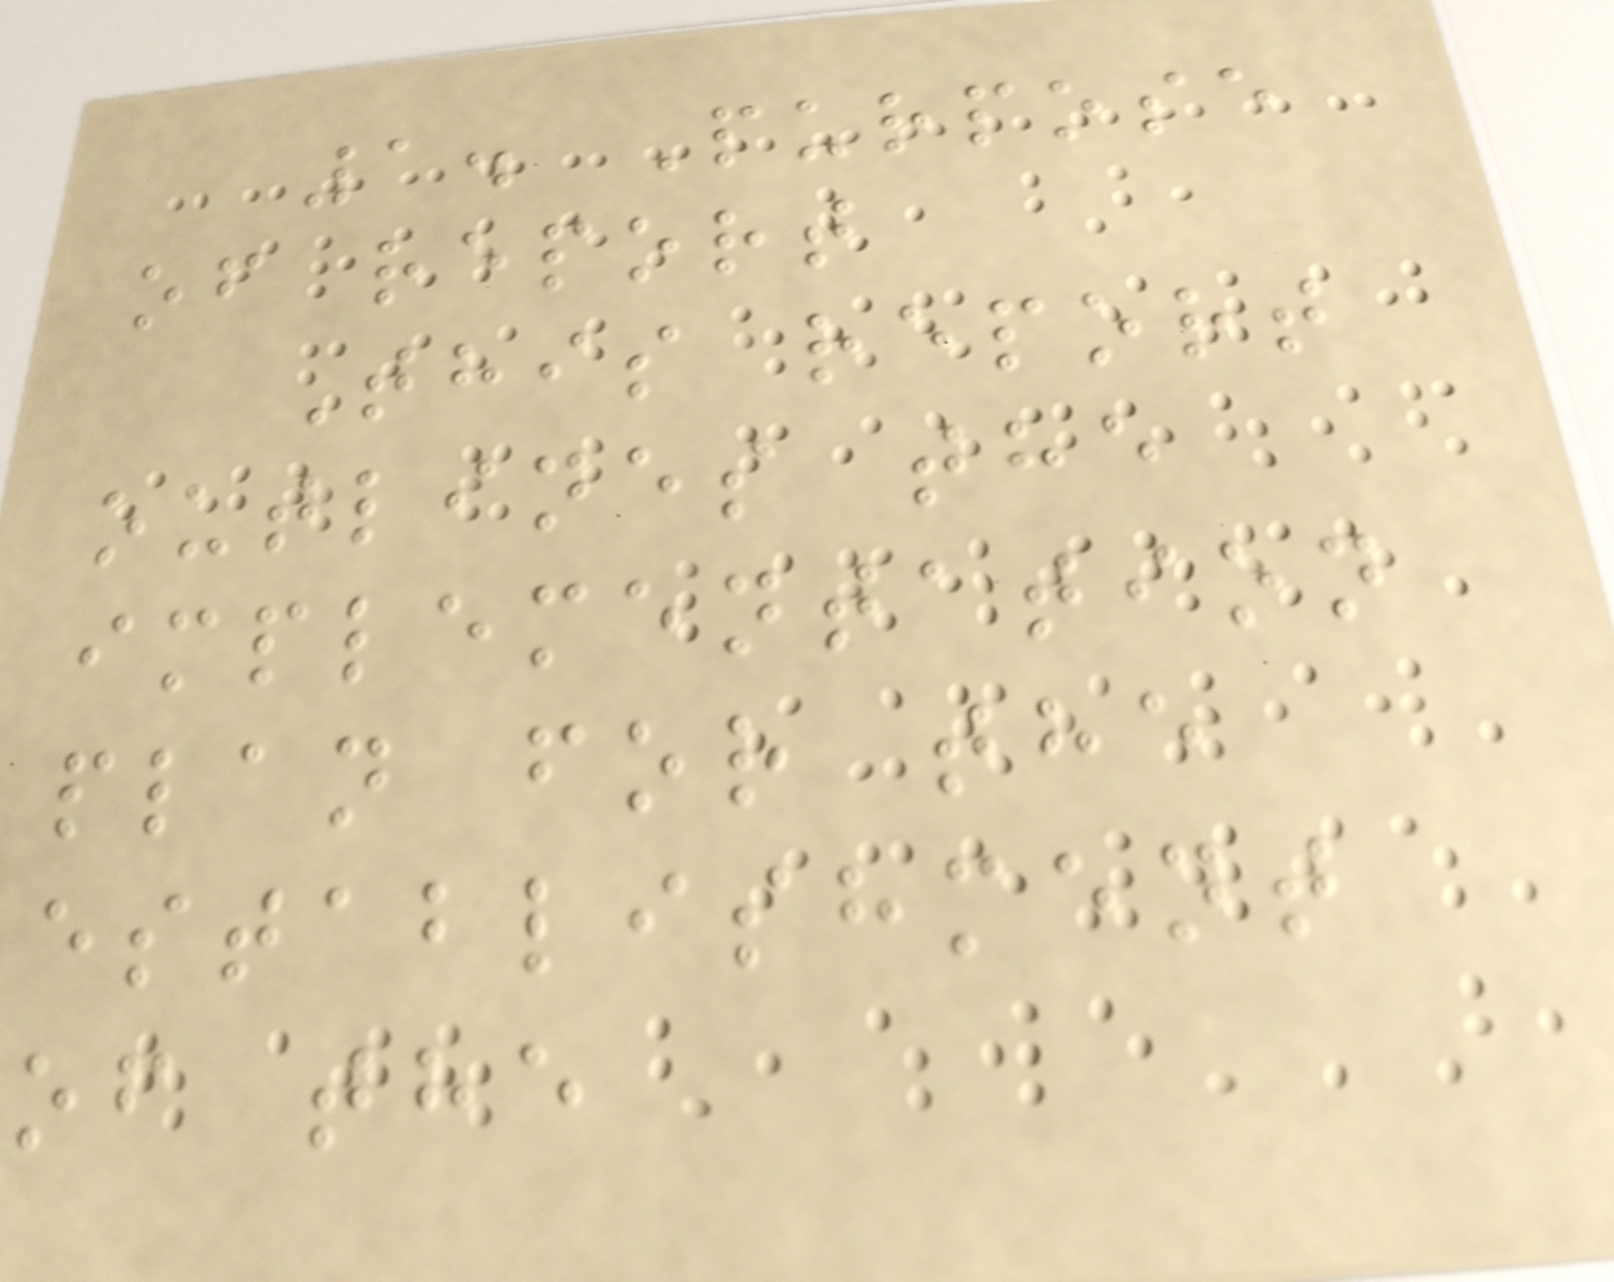1. Purpose
of report
This report
outlines the
implementation
plan for the
establishment
of the
